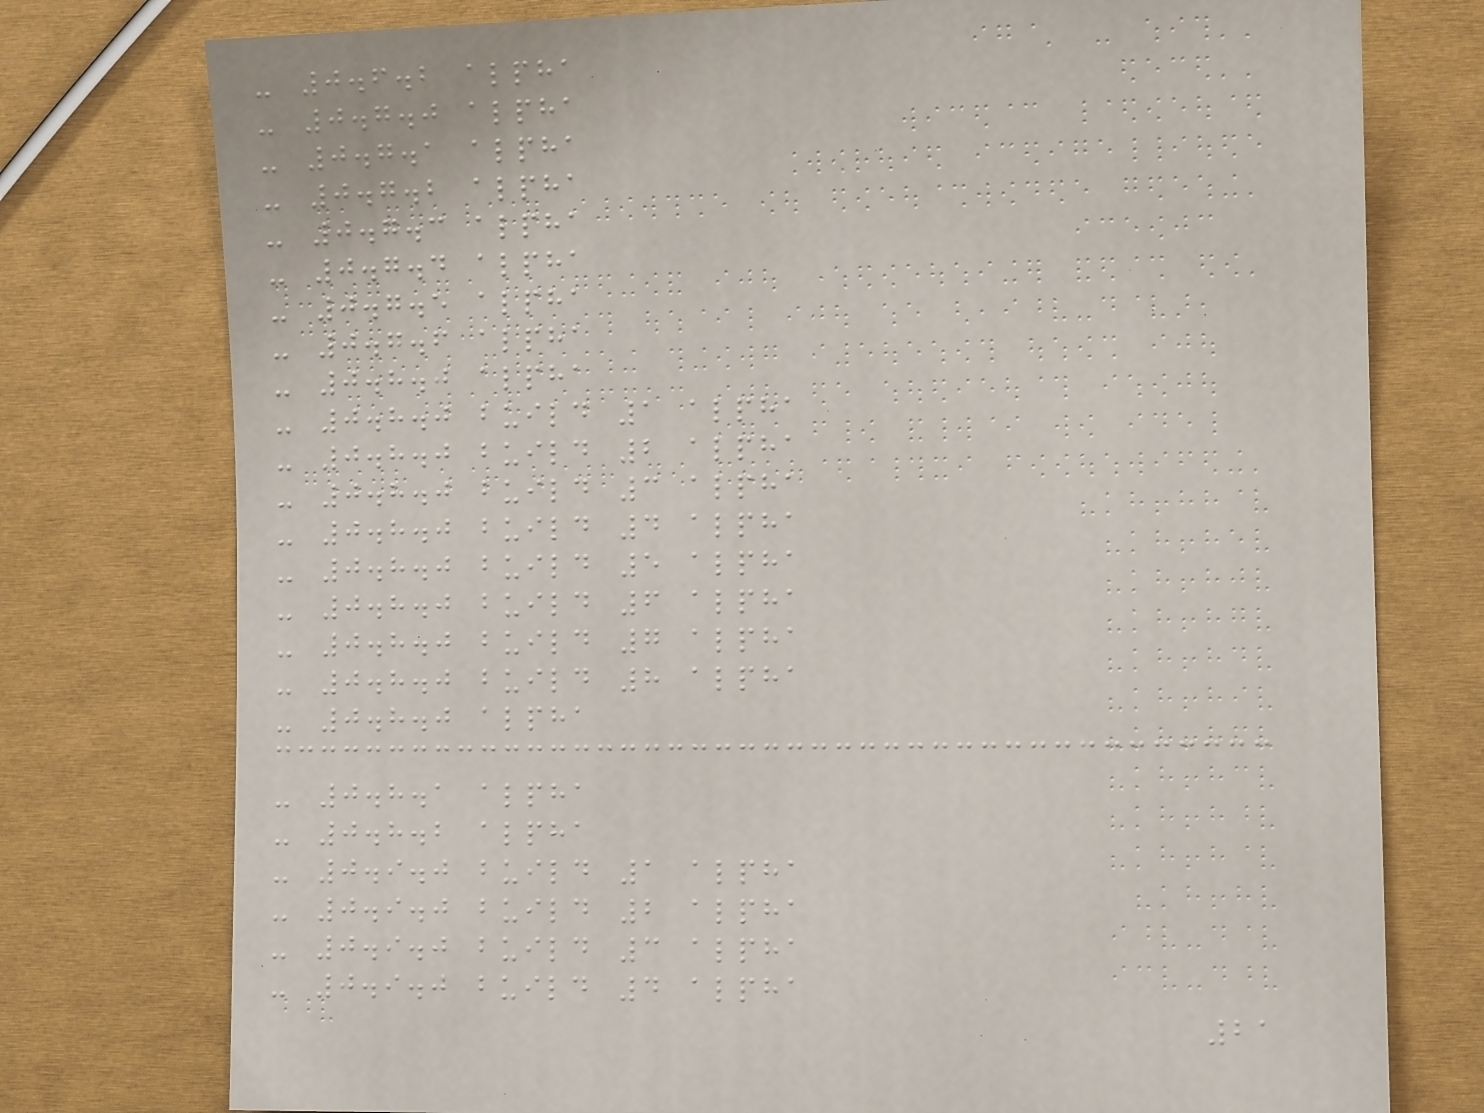- 0.6.2 alpha
- 0.7.0 alpha
- 0.7.1 alpha
- 0.7.2 alpha
- 0.7.3 alpha
- 0.7.4 alpha
- 0.7.5 alpha
- 0.7.6 alpha
- 0.8.0 alpha
- 0.8.0 build 1 alpha
- 0.8.0 build 2 alpha
- 0.8.0 build 3 alpha
- 0.8.0 build 4 alpha
- 0.8.0 build 5 alpha
- 0.8.0 build 6 alpha
- 0.8.0 build 7 alpha
- 0.8.0 build 8 alpha
- 0.8.0 alpha
- 0.8.1 alpha
- 0.8.2 alpha
- 0.9.0 build 1 alpha
- 0.9.0 build 2 alpha
- 0.9.0 build 3 alpha
- 0.9.0 build 4 alpha
21
